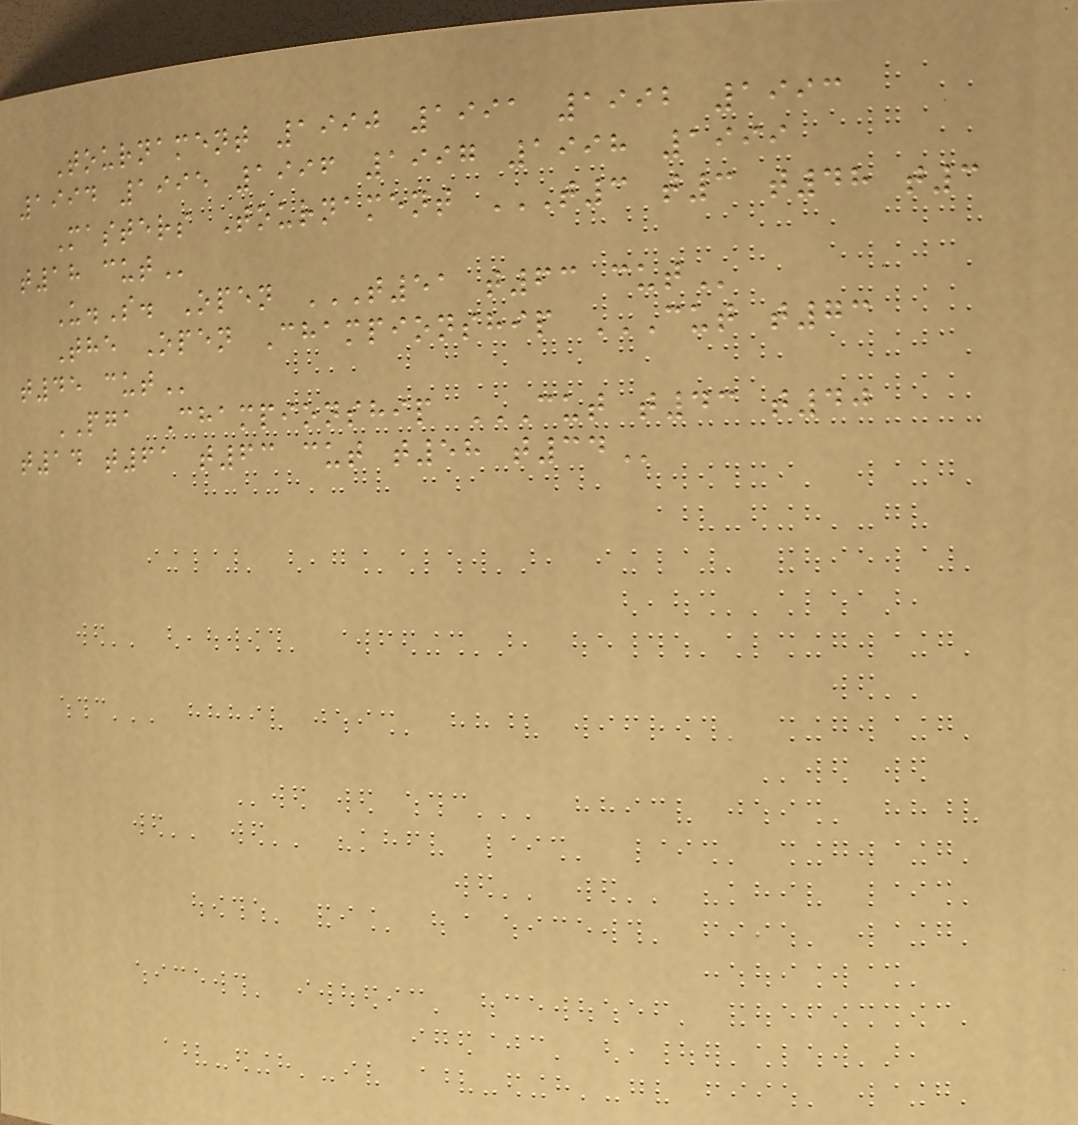Tournament 1990 1991 1992 1993
1994 1995 1996 1997 1998 1999
Masters Tournament T3 T3 T48 T3
T18 CUT
U.S. Open T51 T63 CUT
The Open Championship CUT T73
T45 CUT
PGA Championship CUT T43 T40
T14 T61 T63 CUT T58 T34
